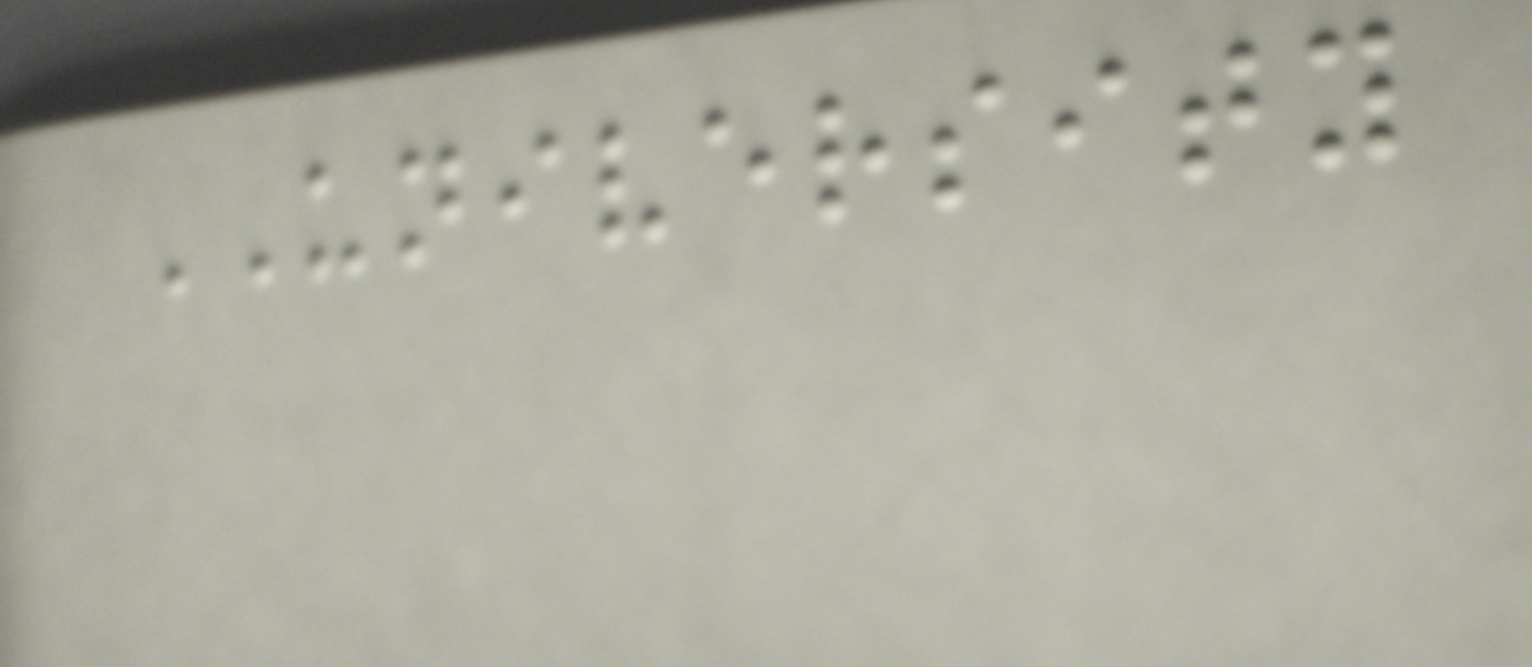UNIVERSITY
